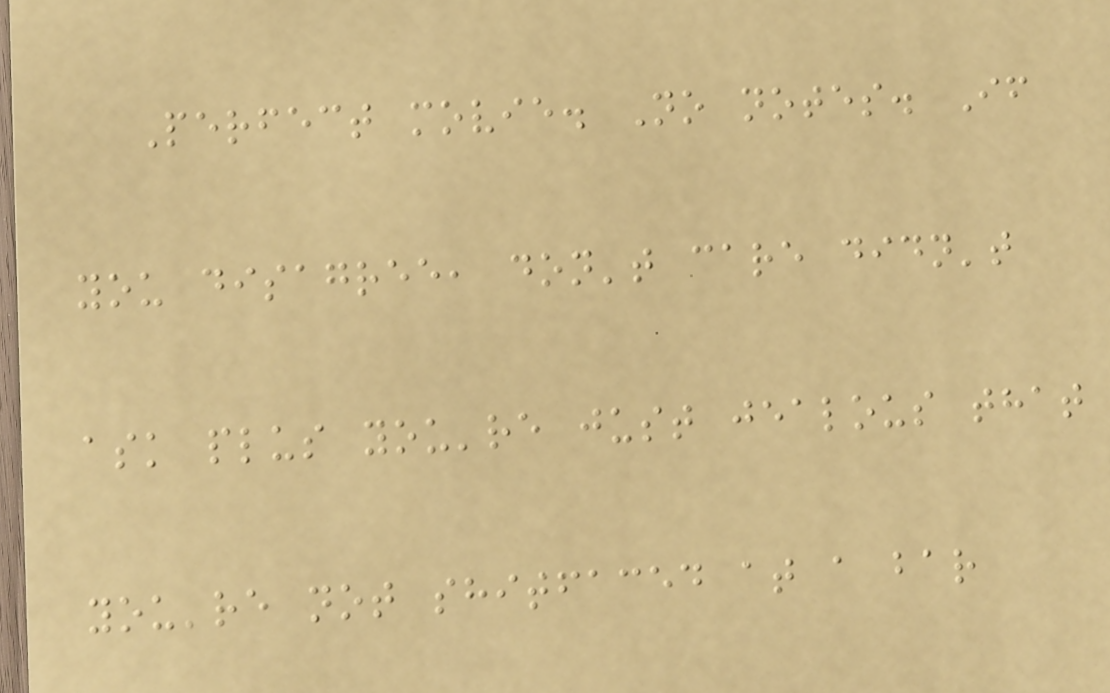Perfect movie. No notes. If
you disagree, don't care didn't
ask plus you're just jealous that
you're not shitfaced at a bar
